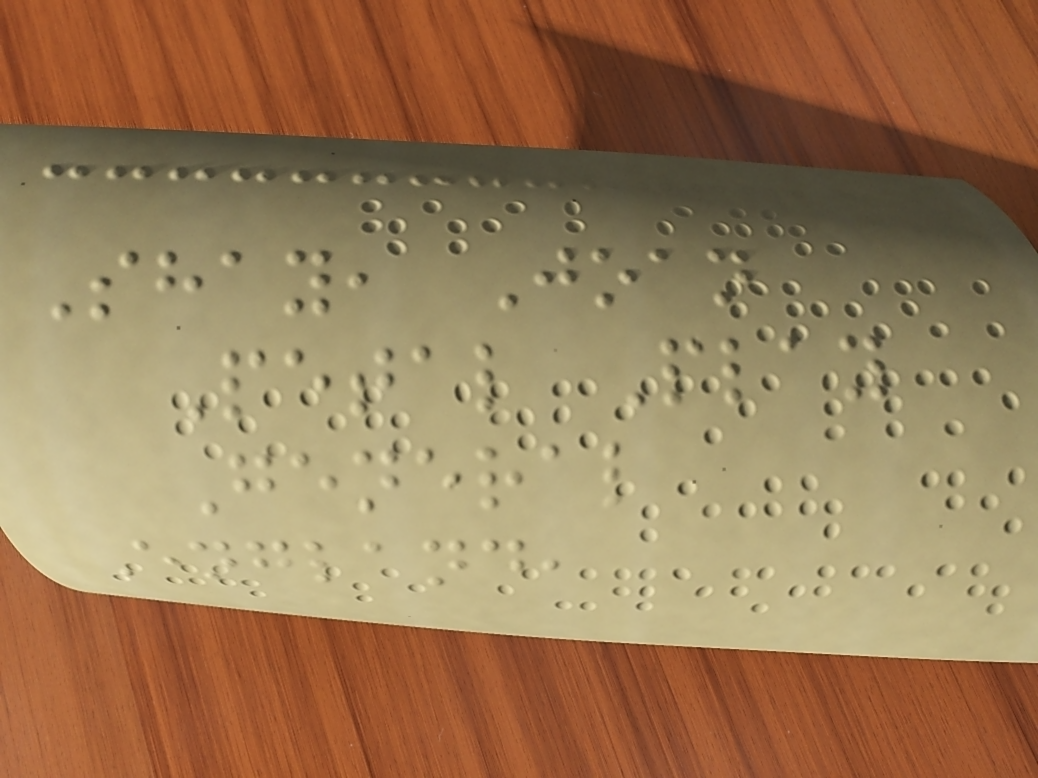Shay, Joan
Petal Play
General
England,
